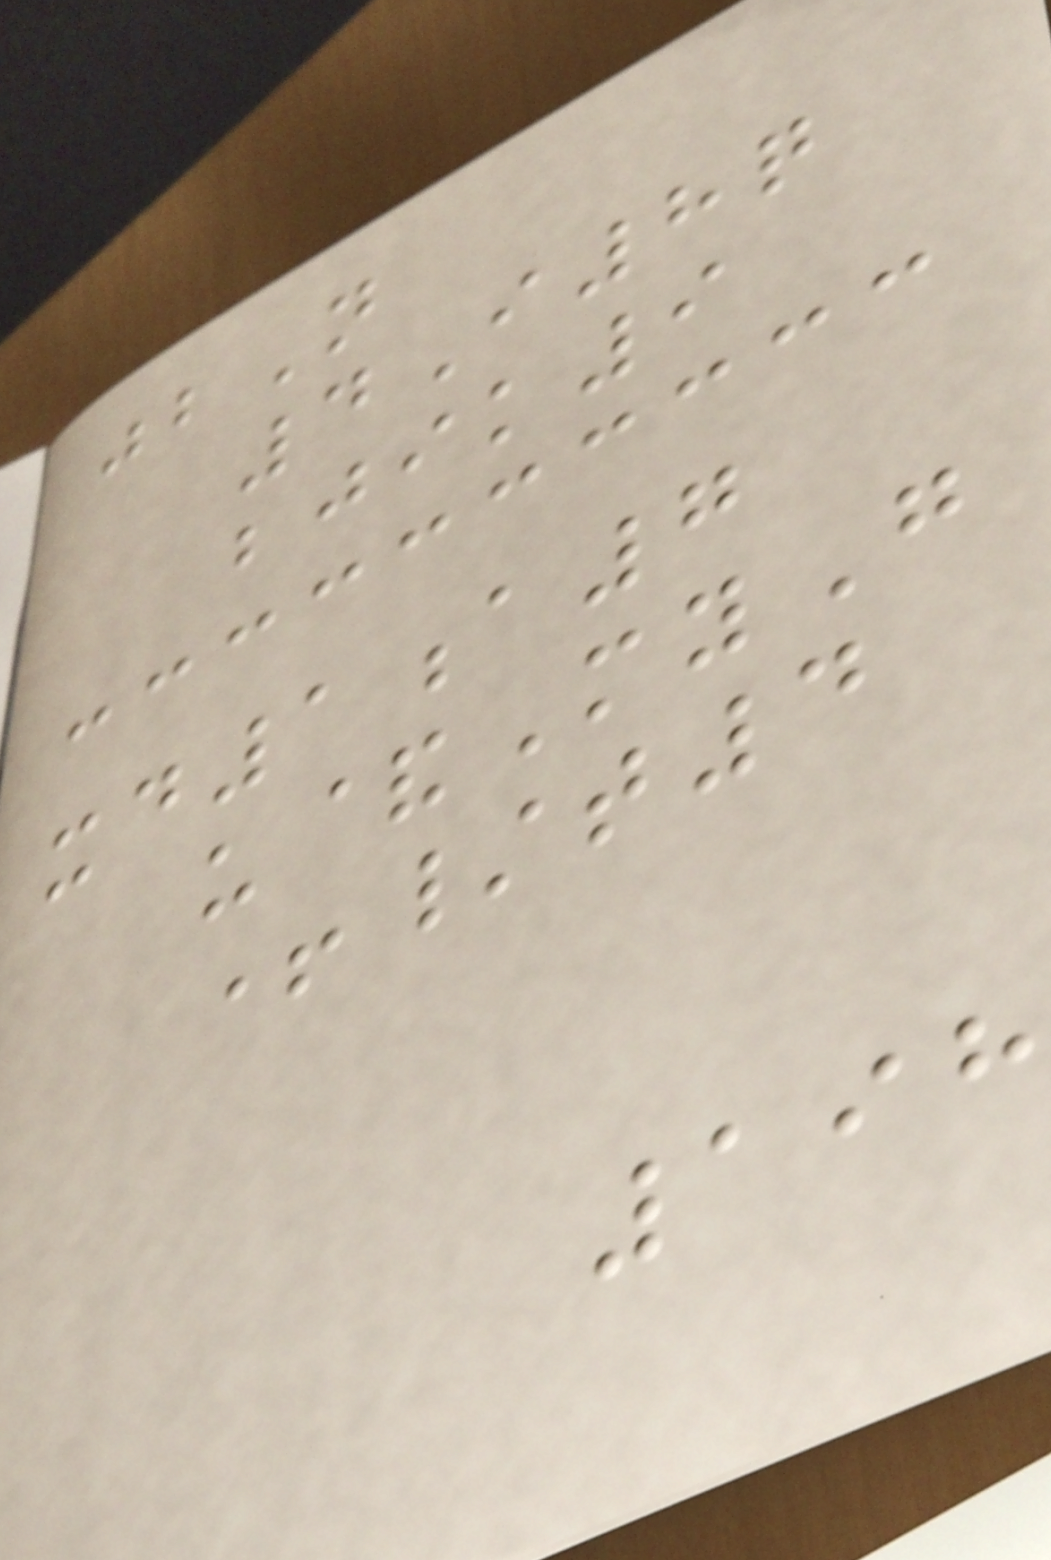jbN
4I8q
bjik9
xd1a7
u&MyG
+/t4
198
